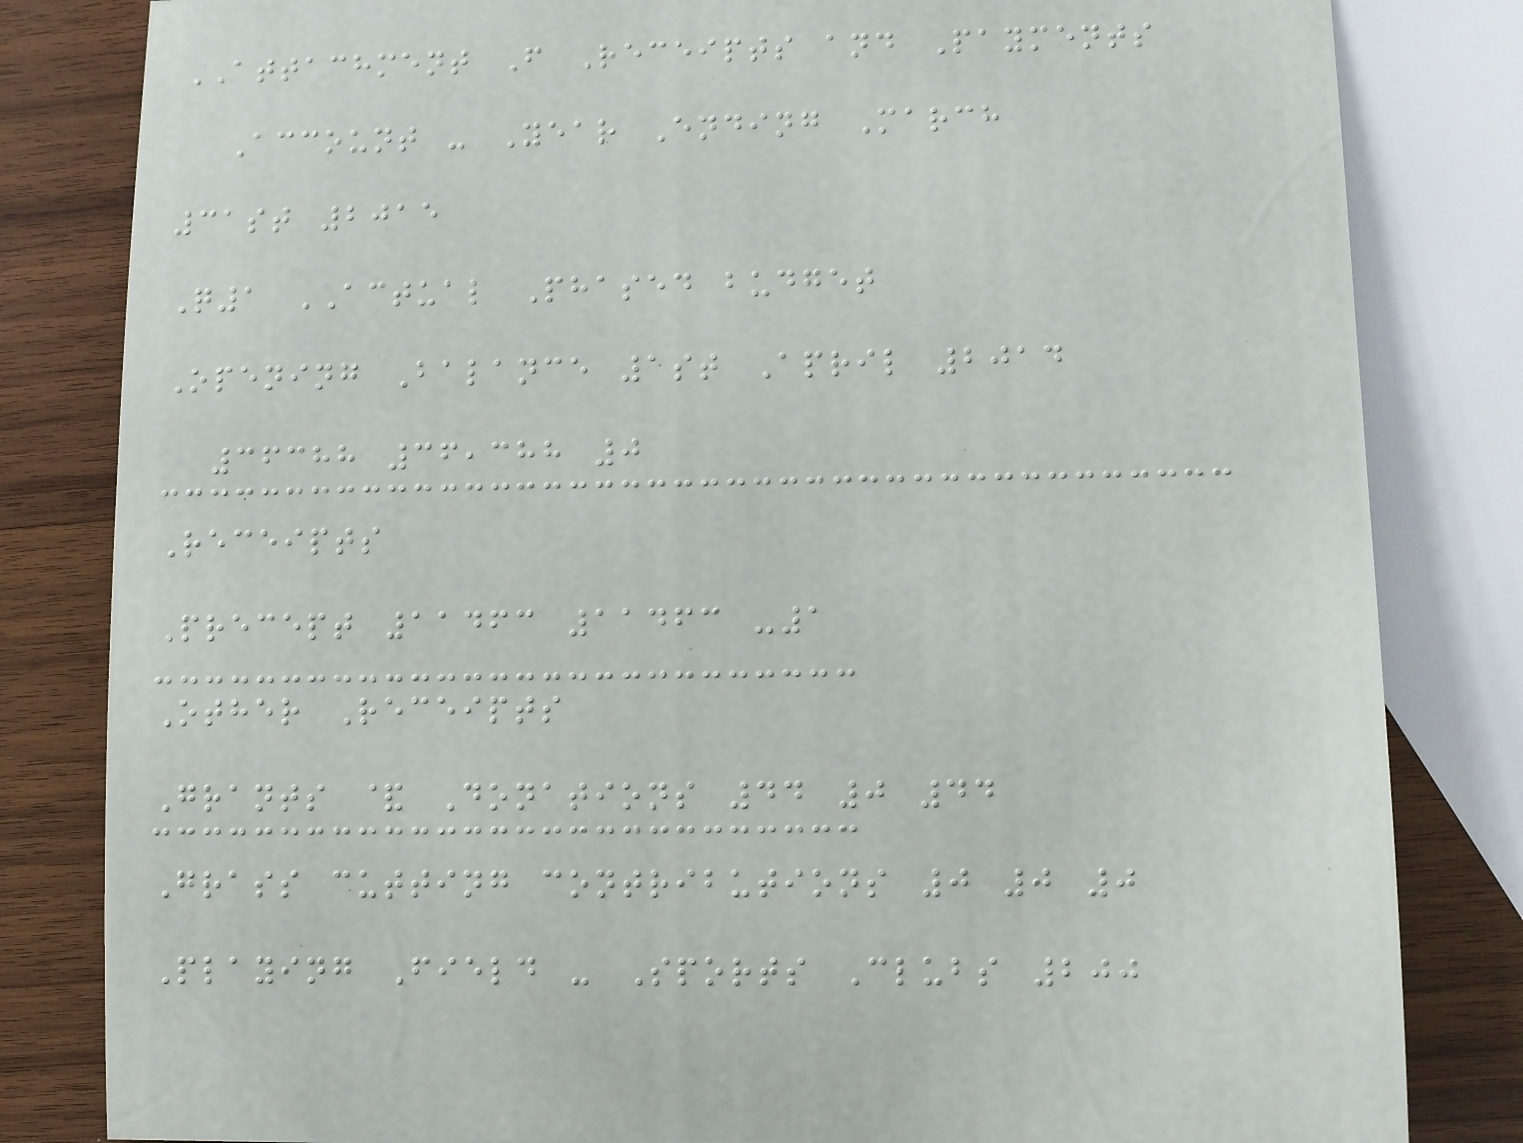ATTACHMENT F Receipts and Payments
Account - Year Ending March
31st 2015
Q1 ACTUAL Phased budget
Opening Balance 1st April 2014
36388 36,388 0
Receipts
Precept 11463 11463 -1
Other Receipts
Grants & Donations 44 0 44
Grass cutting contributions 0 0 0
Playing Field - Sports Clubs 200
